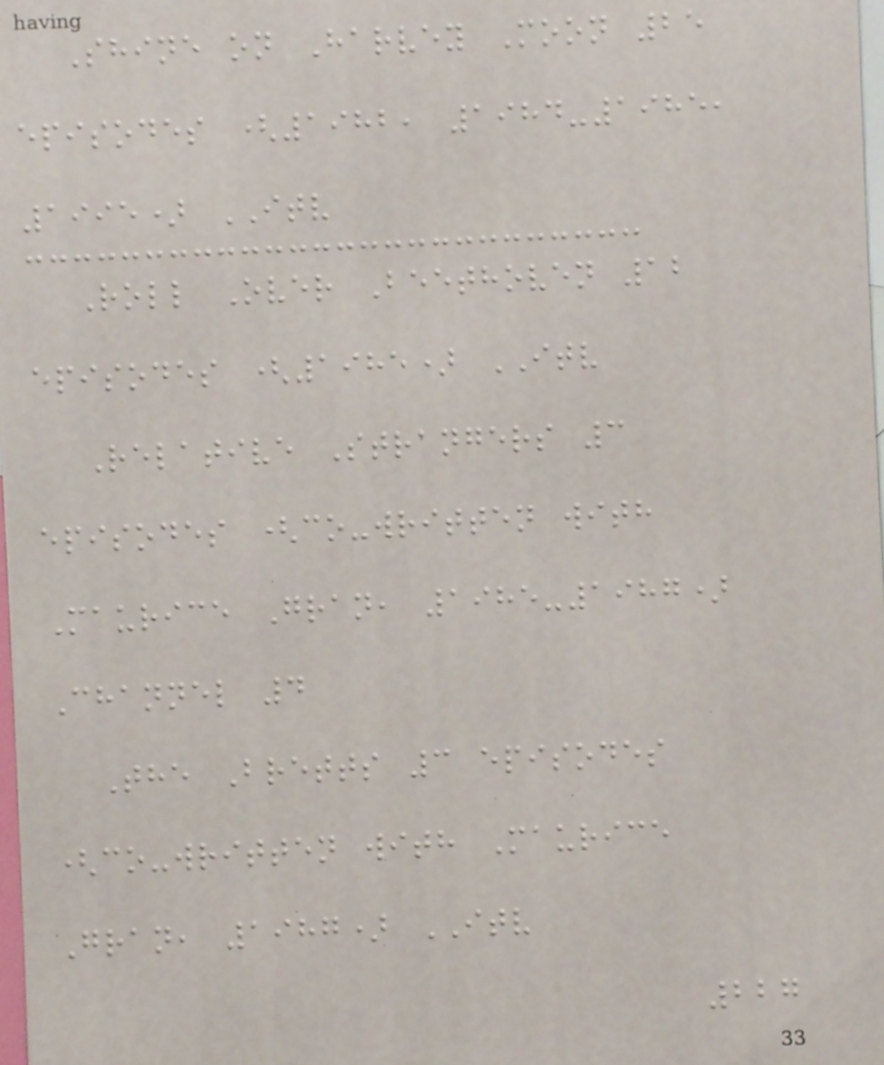Shine on Harvey Moon 25
episodes (1982, 1984-1985,
1995) ITV
Roll Over Beethoven 12
episodes (1985) ITV
Relative Strangers 3
episodes (co-written with
Maurice Gran, 1985-1987)
Channel 4
The Bretts 3 episodes
(co-written with Maurice
Gran, 1987) ITV
227
